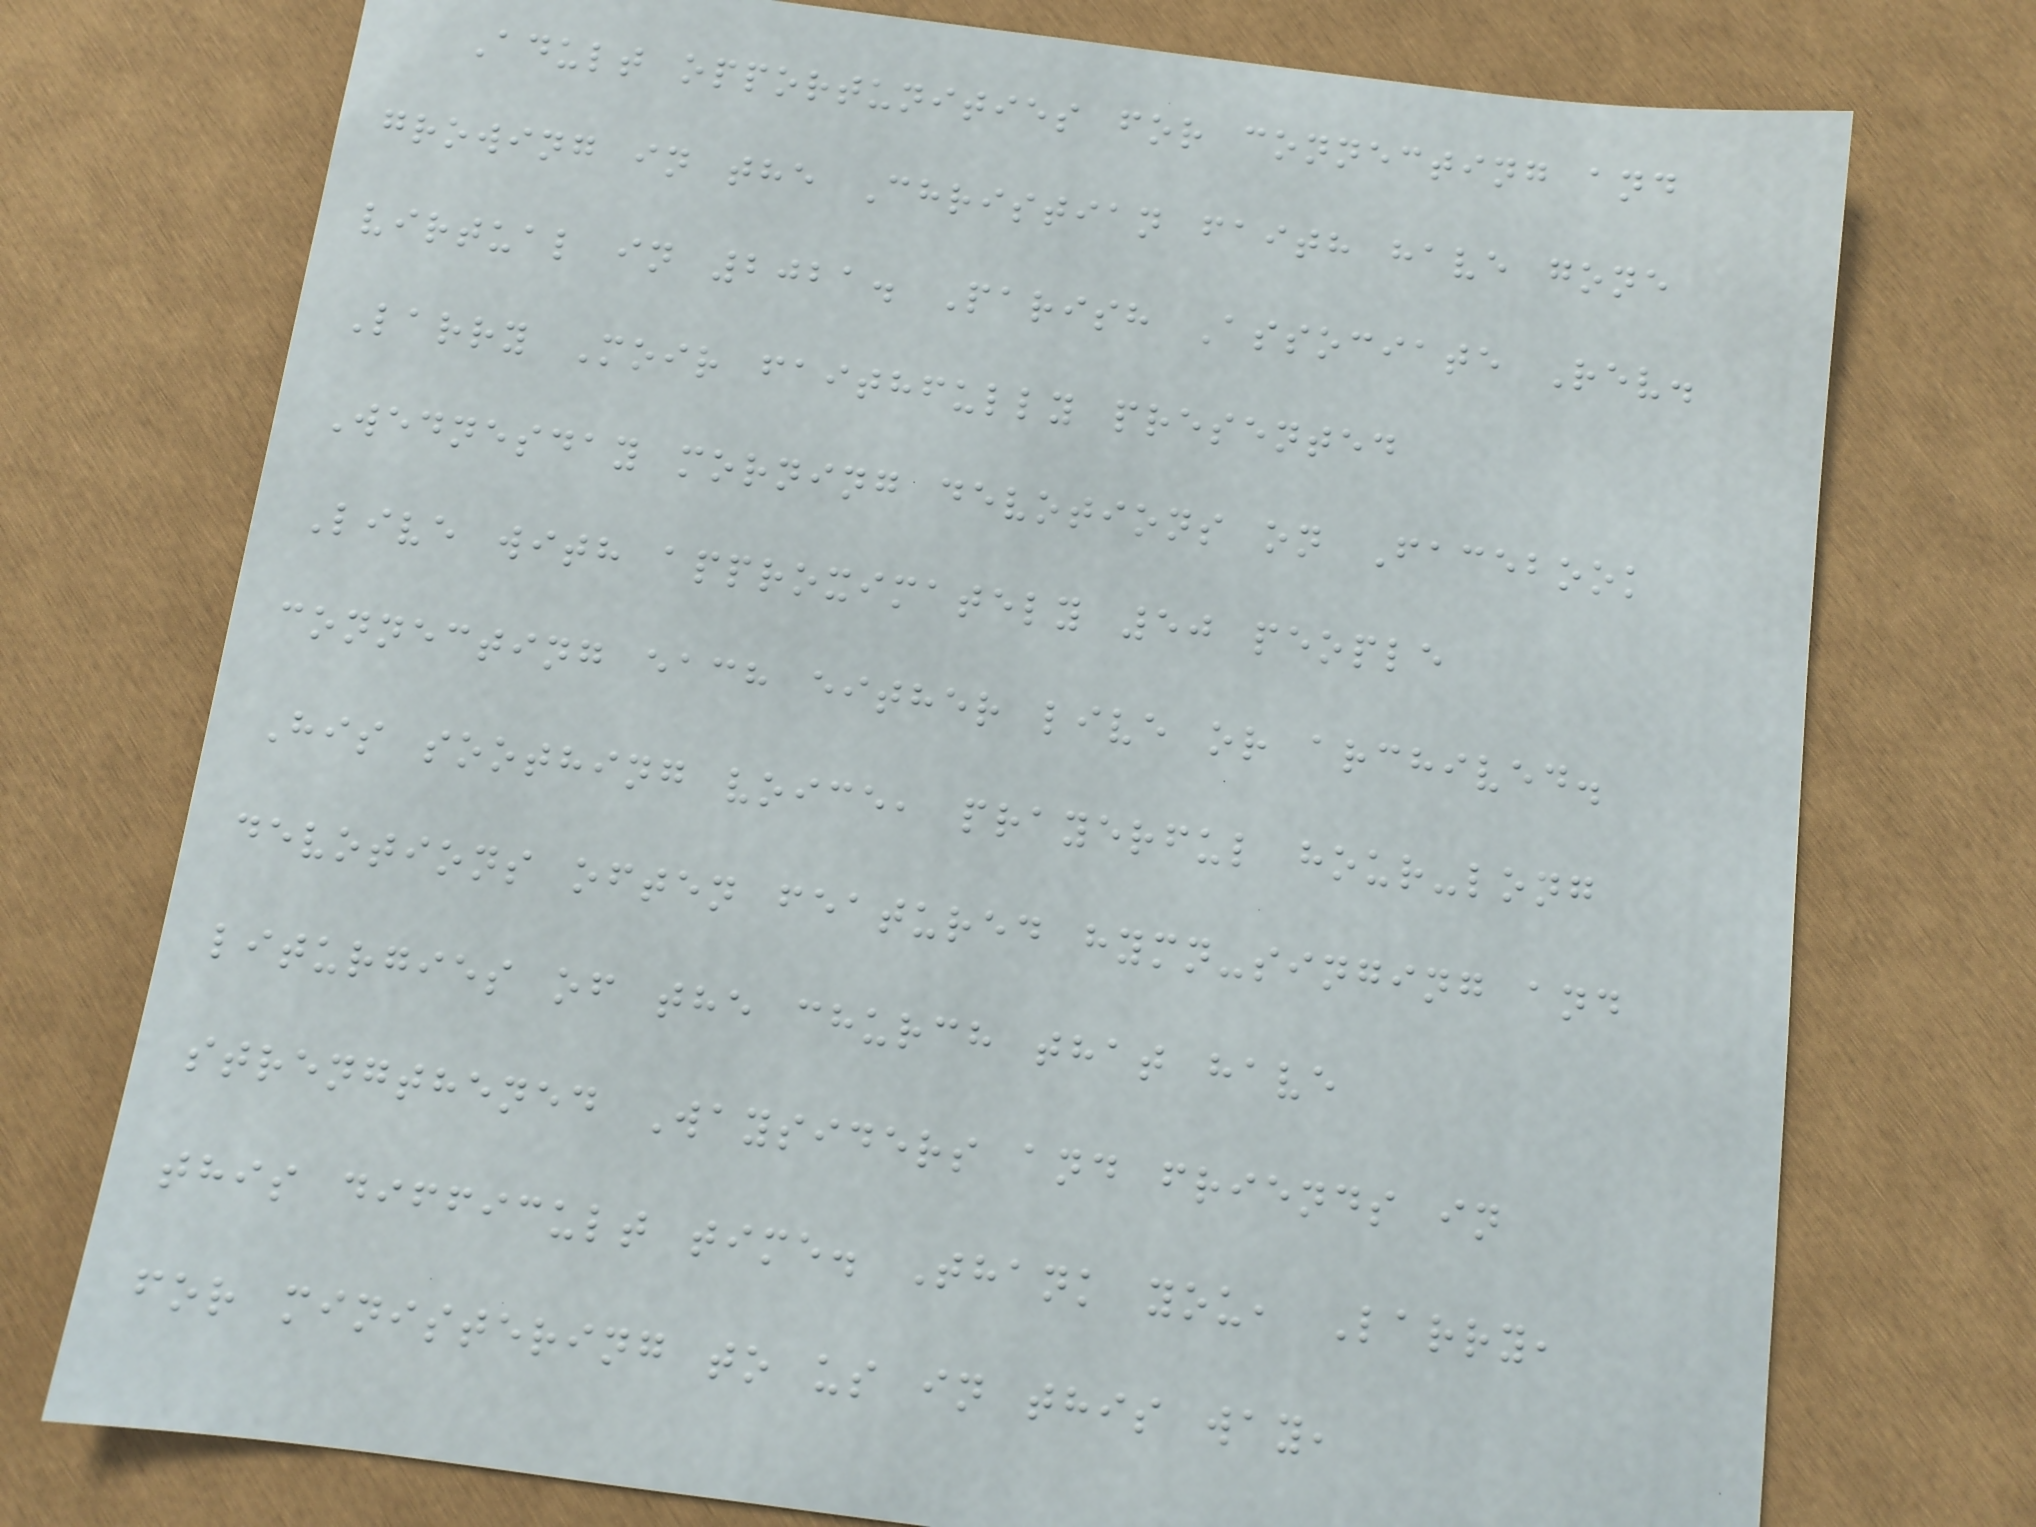Adult opportunities for connecting and
growing in the Christian faith have gone
virtual in 2021. Parish Associate Rev.
Larry Moir faithfully presented
Wednesday morning devotions on Facebook
Live with approximately 50 people
connecting each either live or archived.
His soothing voice, prayerful hour-long
devotions often featured hymn-singing and
liturgies of the church that have
strengthened Waysiders and friends in
this difficult time. Thank you, Larry,
for ministering to us in this way,
